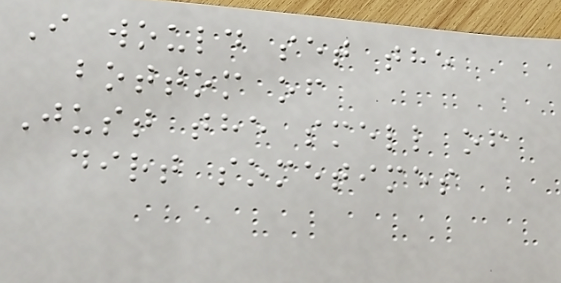I would set the
bottom of
Just the smell of
dirt sometimes
